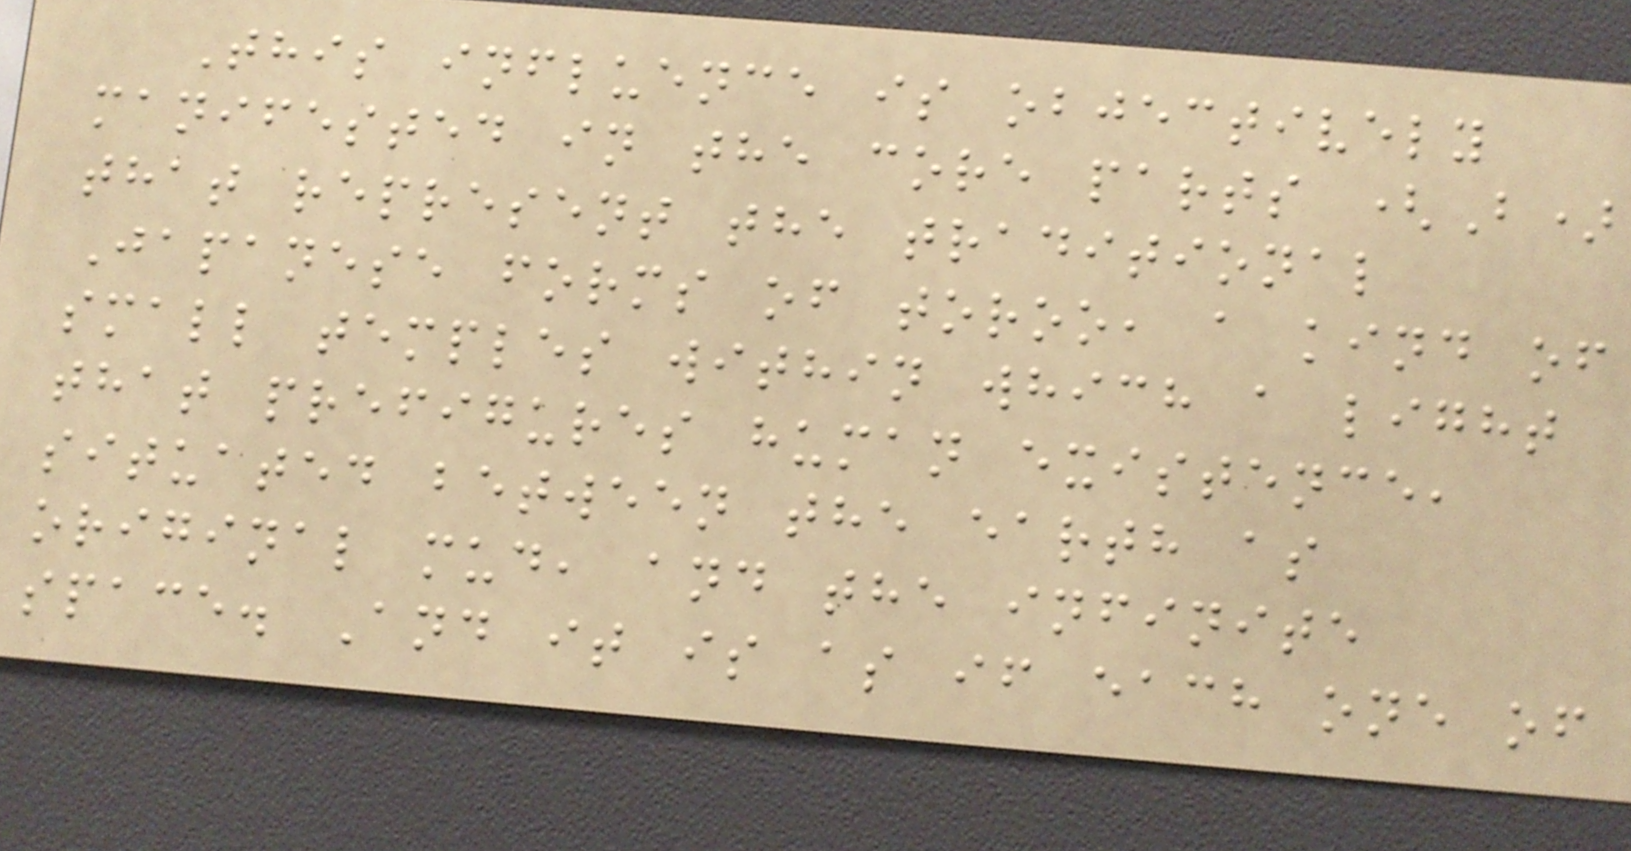This influence is objectively
manifested in the core parts (B)
that represent the traditional
Japanese forms of toroo, a kind of
small temples within which a light
that prefigures human existence,
situated between the earth as
original mud, and the infinite
space. And it is as if each one of
